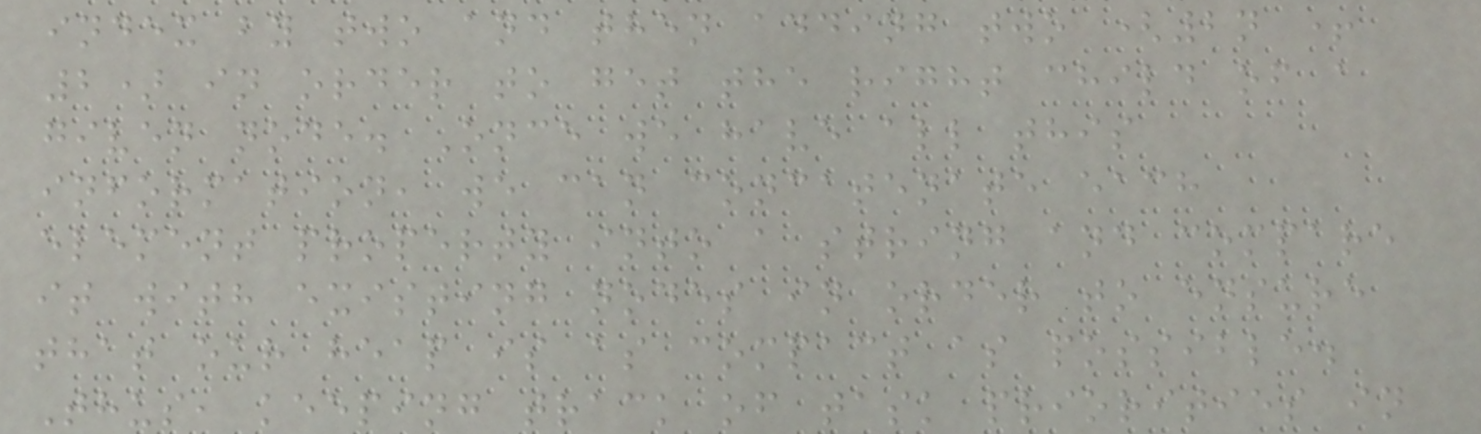index by two and then adding two (2n +
2) in order to get the right child of a
given node. Once we have all this
information, we can concatenate each
element property into a string and compare
it with existing nodes in order to ensure
that our heap is as compact as possible.
Thus, keeping track of task priorities in
